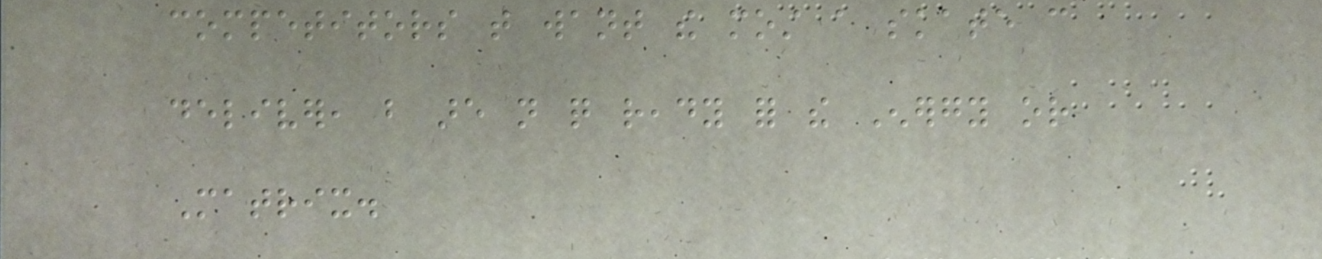competitors that want the most a skate can
deliver, but are not quite ready for the Energy or
Matrix.
